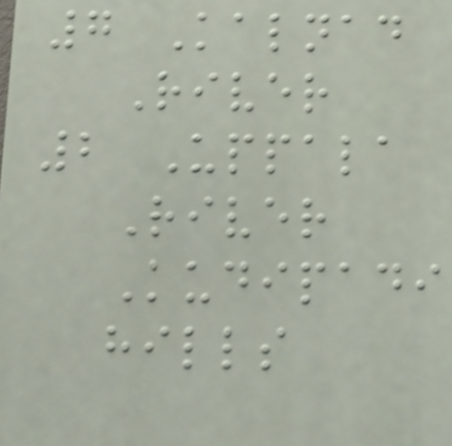7 Kalnad
River
2 Uppala
River
Kudipadi
hills
